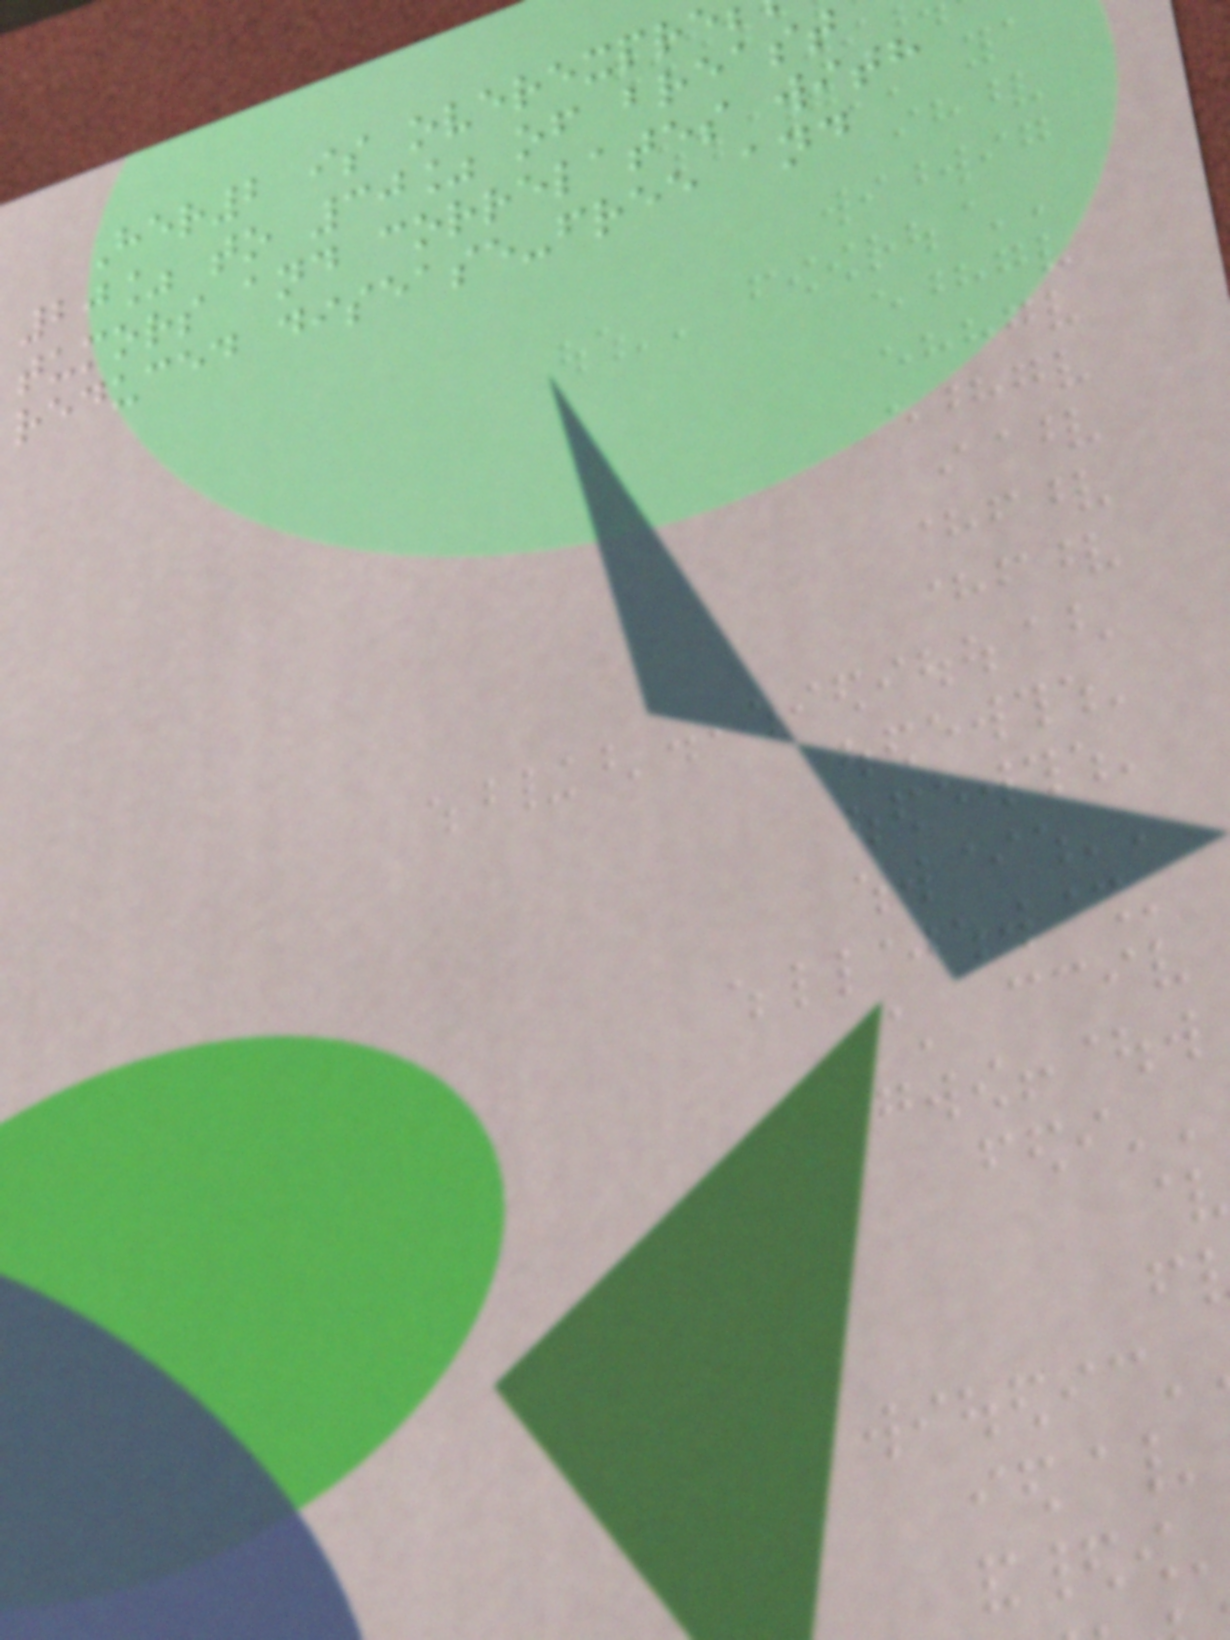Her2 is overexpre
20% to 30% of breast
tumors and correlates with
reduced disease-free and
